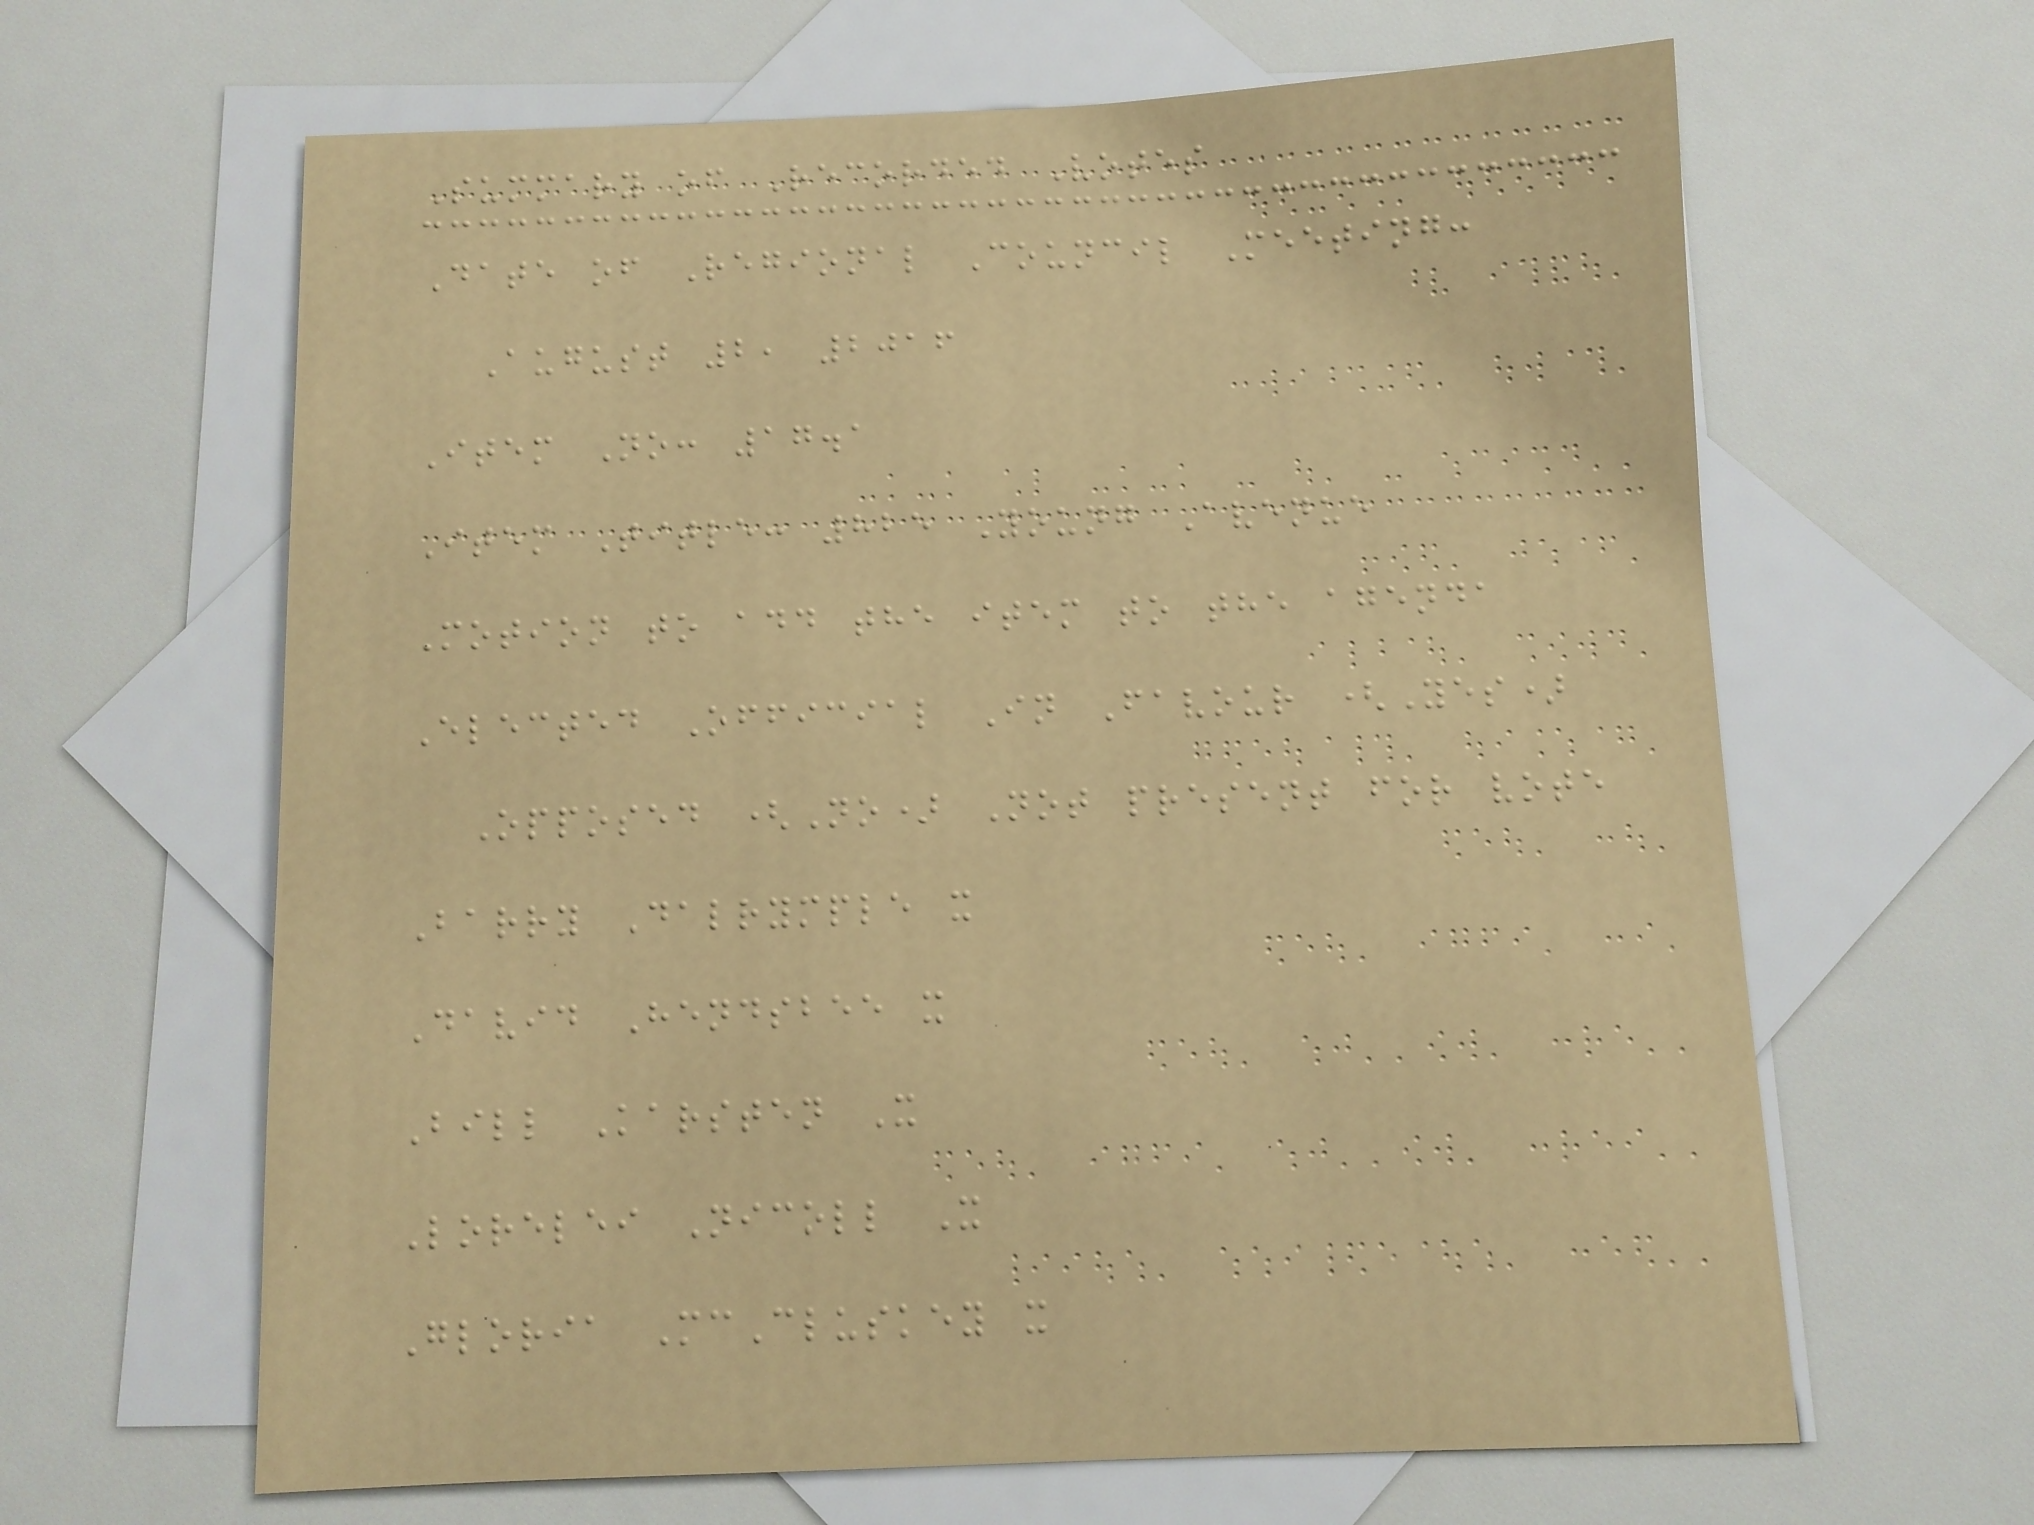Summary of Recorded Votes
Date of Regional Council Meeting:
August 2, 2016
Item No: 17.1
Item Title: 825 Young Avenue
Motion to add the item to the agenda
Elected Official In Favour (Yes)
Opposed (No) Not present for vote
Barry Dalrymple x
David Hendsbee x
Bill Karsten X
Lorelei Nicoll X
Gloria McCluskey x
